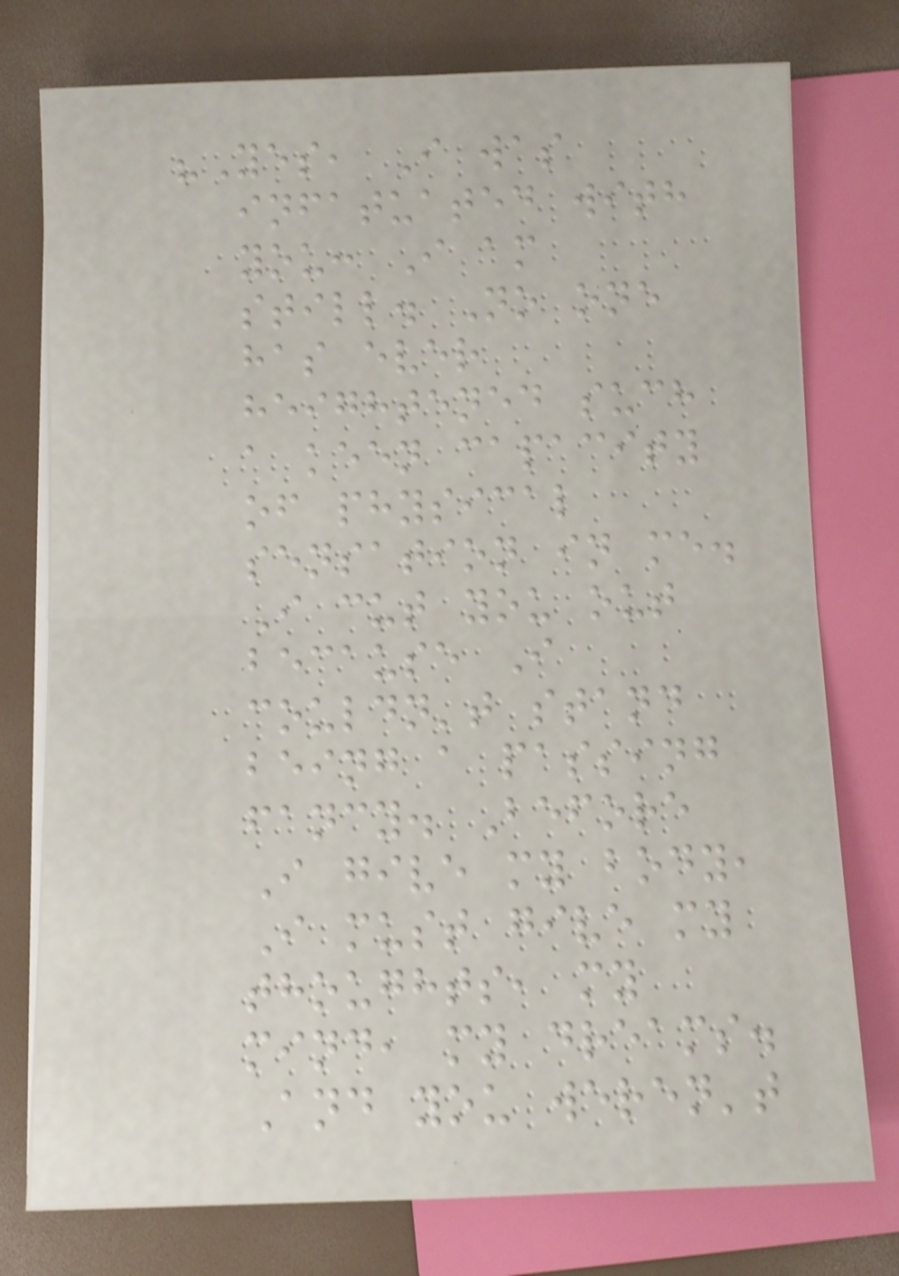"Yes, I was
infatuated with
you: I am
still. No one
has ever
heightened such
a keen capacity
of physical
sensation in me.
I cut you out
because I
couldn't stand
being a passing
fancy. Before
I give my body,
I must give my
thoughts, my
mind, my dreams.
And you weren't
